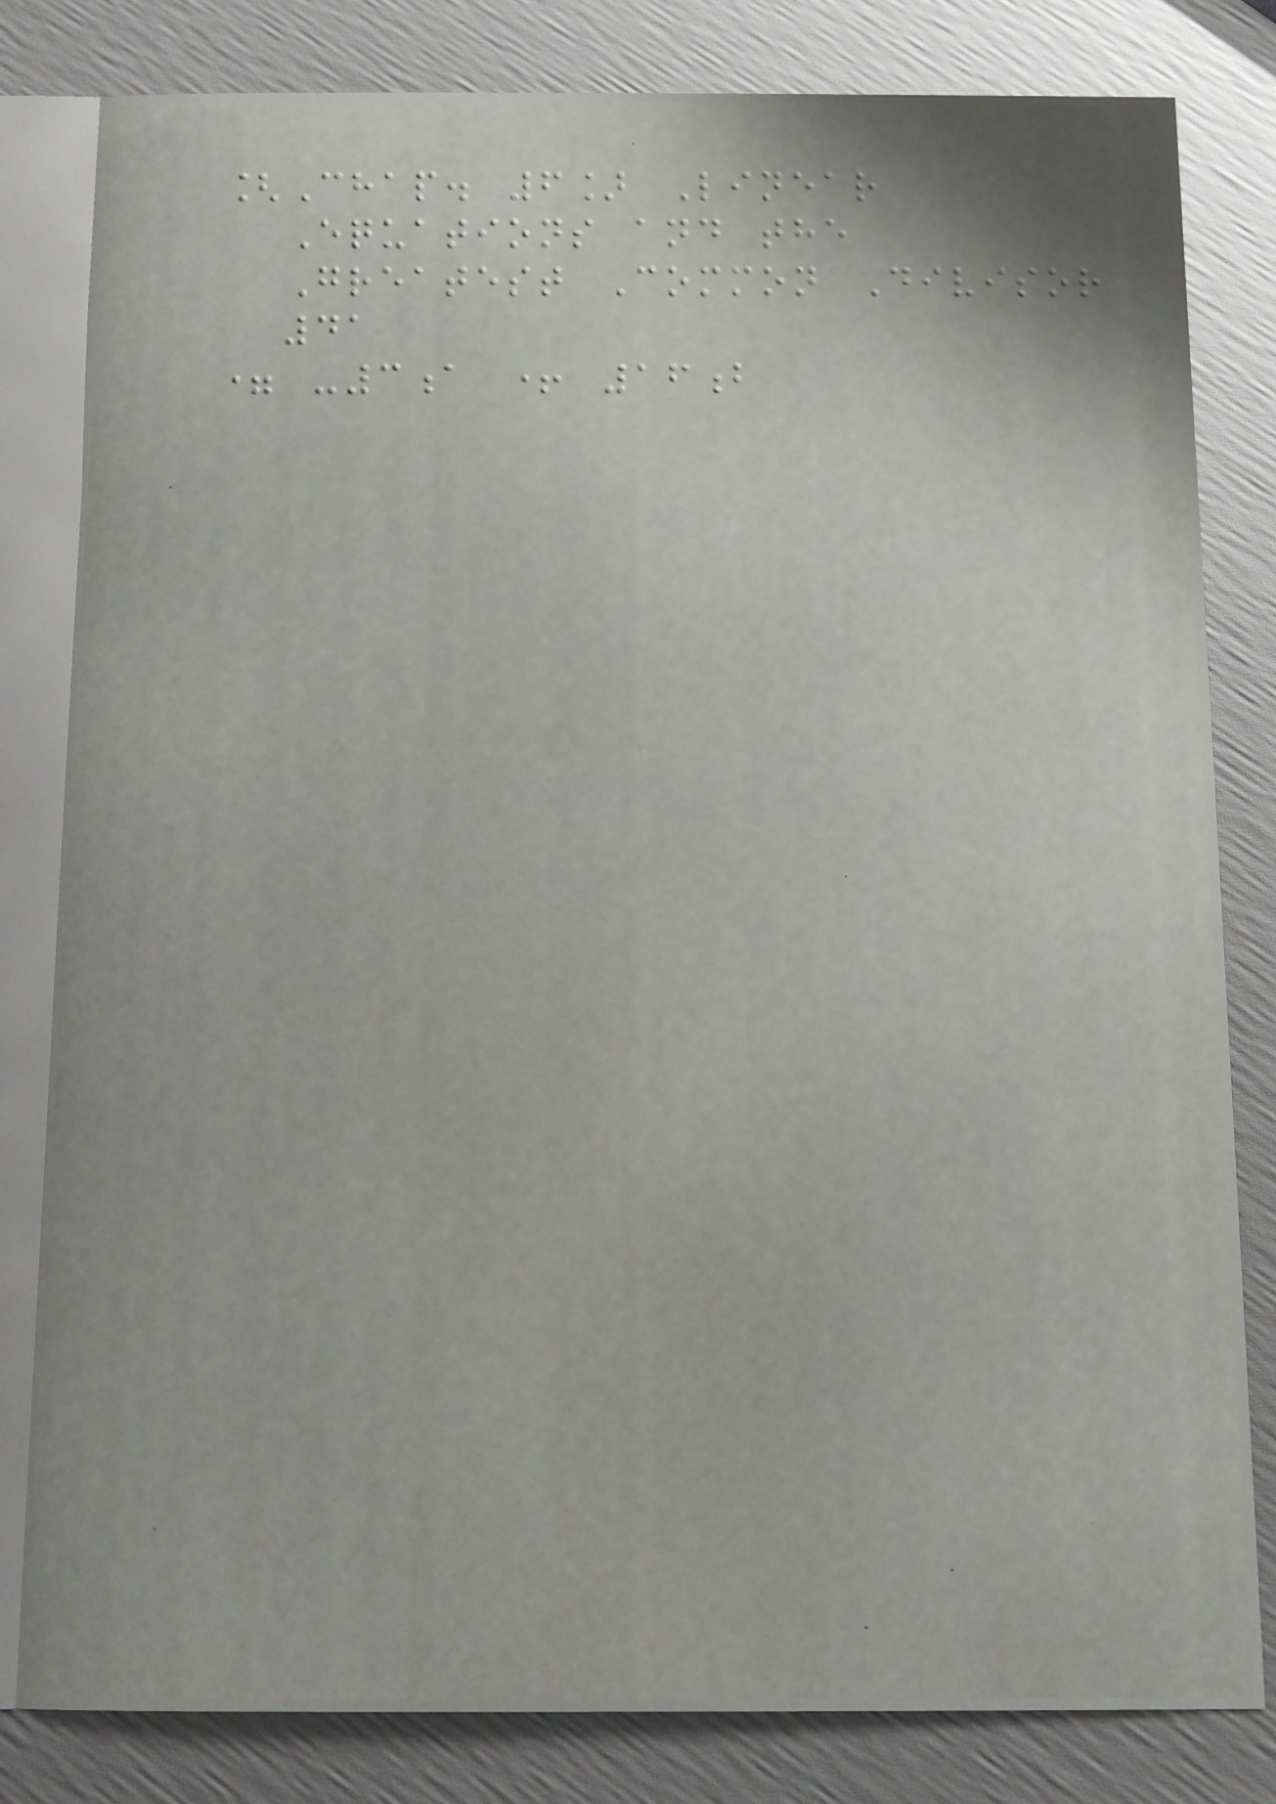[Chap. 6] Linear
Equations and the
Greatest Common Divisor
41
= -3a + 16b
